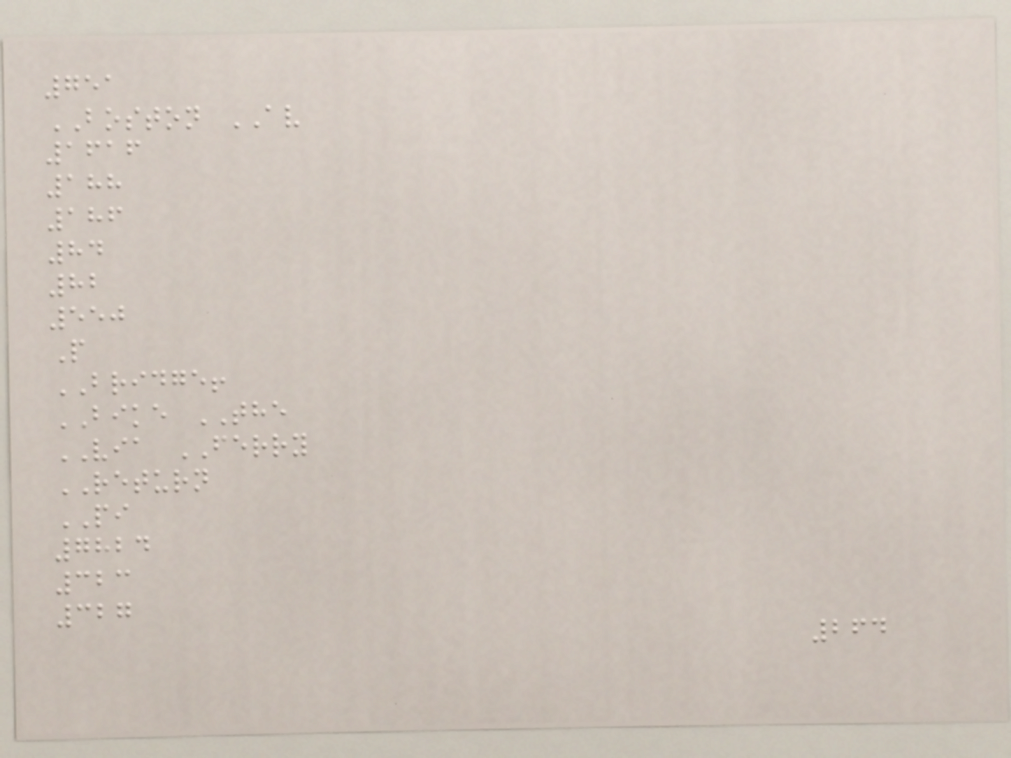751
BOSTON AV
1616
188
186
84
82
550
P
BRIDGE!
BIKE THE
VIA FERRY
RETURN
PI
7824
323
327
264
